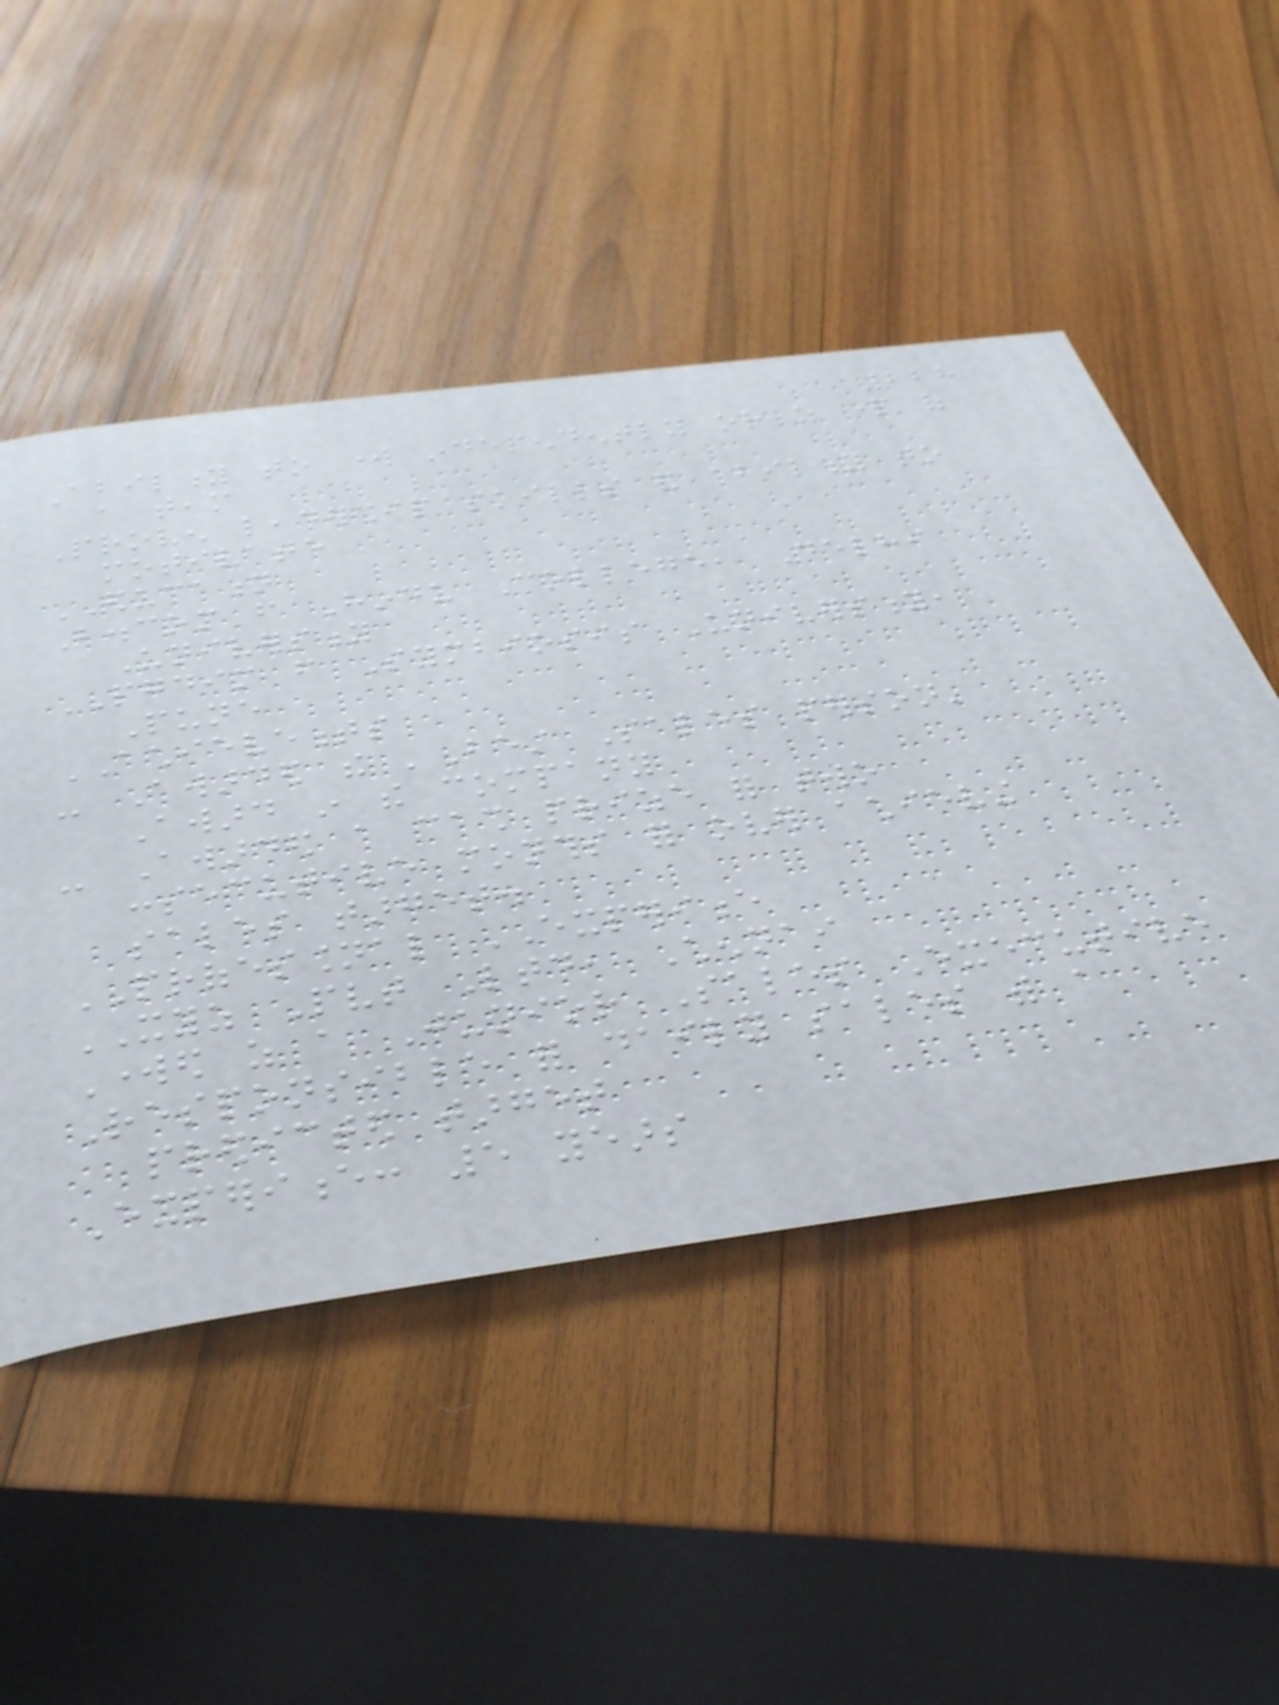228
Ability to work independently or as part of
a team
Proven leadership skills and ability to
motivate
EDUCATION
B.com from Hindu College, Delhi
University
PGDIM from Symbiosis University,
Pune
ACHIEVEMENTS
- Awarded the 'Best Sales person'
Award in the company
- Awarded a cash prize for two
consecutive months for over achieving
sales target.
PROFESSIONAL EXPERIENCE
XYZ Pvt Ltd, Chennai
Worked as a Junior Sales Executive
Responsible for daily sales with a
predicted target
Experience: 5 years
